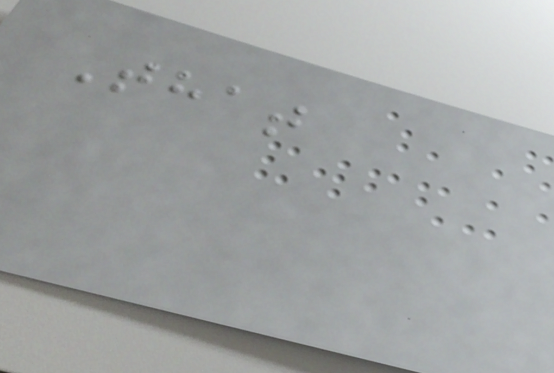That
